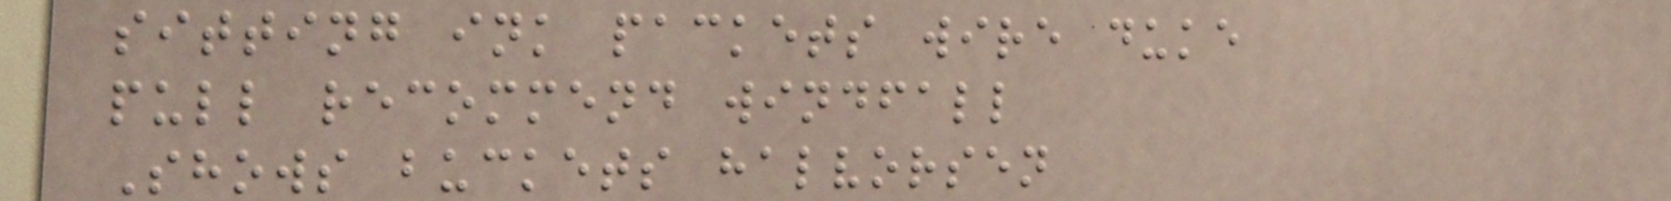sitting ink packets wire duke
pull recommend windfall
Shows buckets halvorsen
